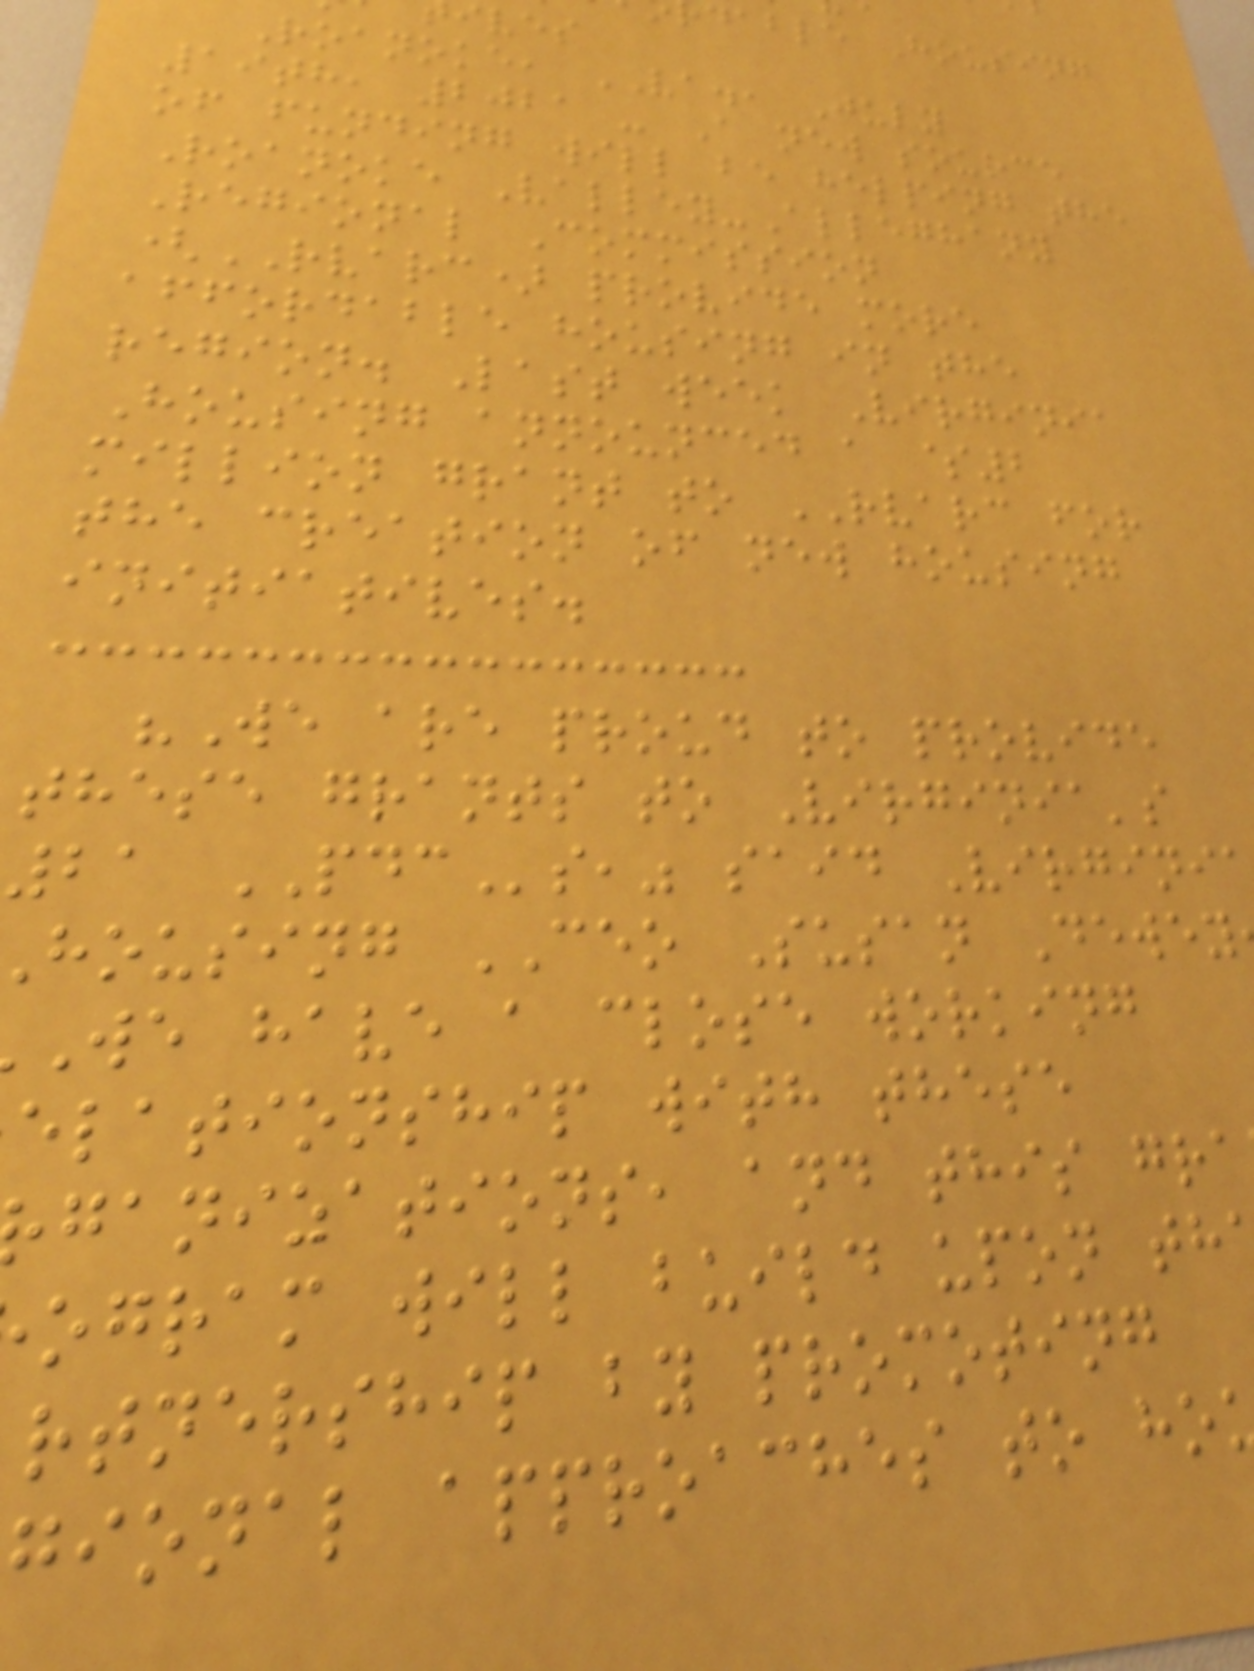dable Housing
ives
Roanoke, VA., July
19th, 2021 - A new source
of funding will be helping the
Roanoke Valley-Alleghany
Regional Commission
(RVARC) provide more
affordable housing in the
region. Last week Virginia
Housing announced a $2
million grant to RVARC for
the creation of new housing
initiatives.
"We are proud to provide
these grants to Virginia's
21 PDCs," said Virgini
housing CEO Susan Dewey
We have a close working
elationship with these
ganizations, and this gra
ogram will build upon th
rtnership by promoting
gional approaches to ho
